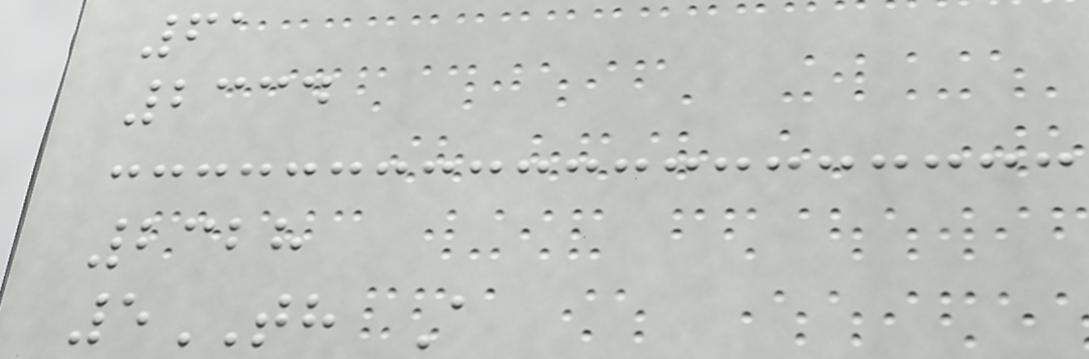61
2334
2328
5TH A
